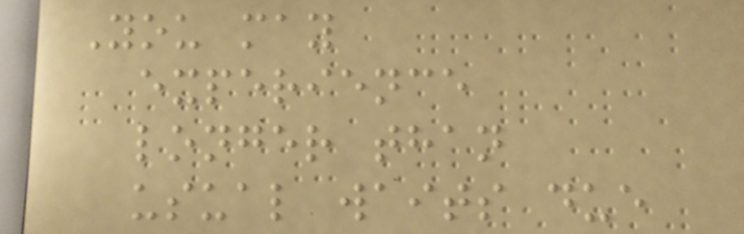You may
experience
longer than
usual waits due
